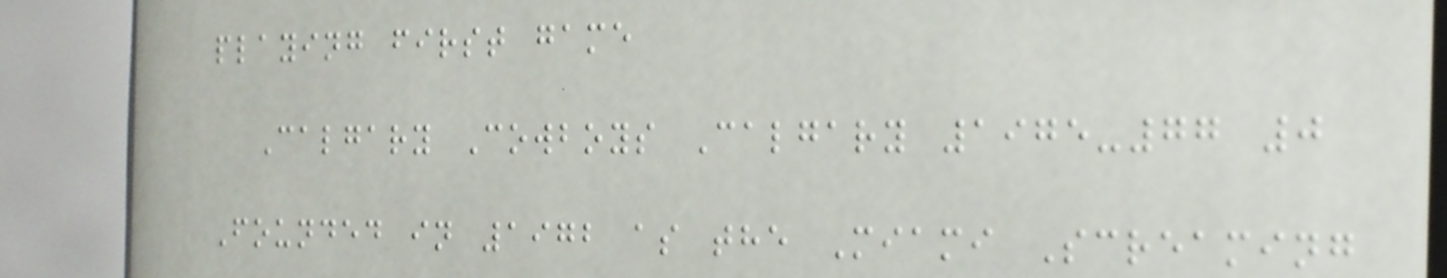playing first game
Calgary Cowboys Calgary 1975-77 0
Founded in 1972 as the Miami Screaming
